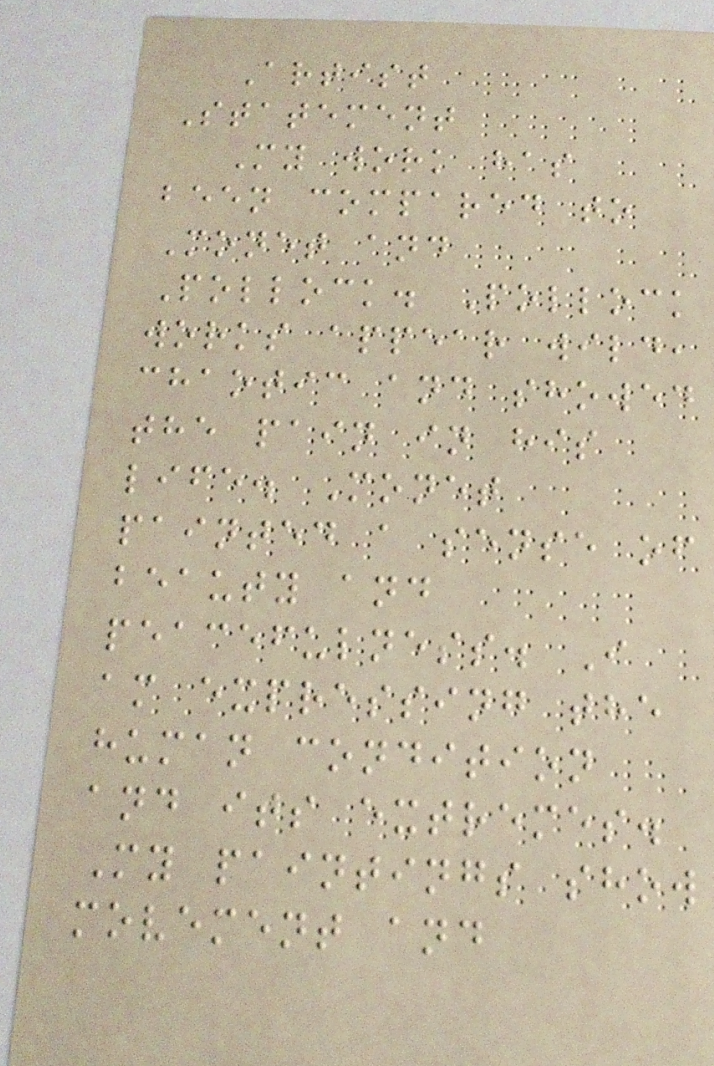Artist
Statement
My work has
been compared to
Monet and
Pollock. Pollock
works appear wild,
chaotic and showed
the pain in his
life. Monet
painted a sense of
beauty and
peacefulness. I
am expressing the
human condition
and its extremes.
My paintings show
movement and
